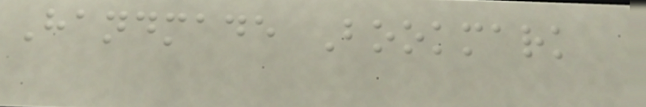Handmade Bookmark
